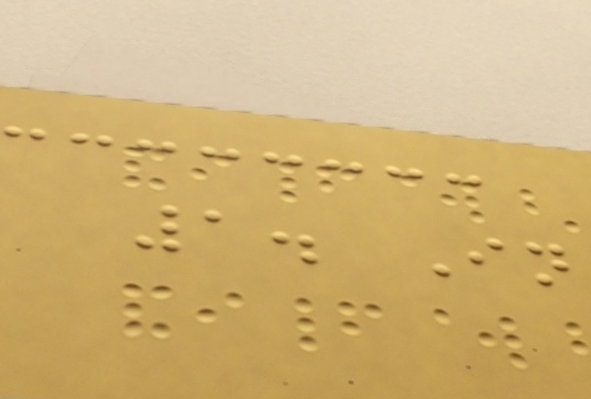1. In
